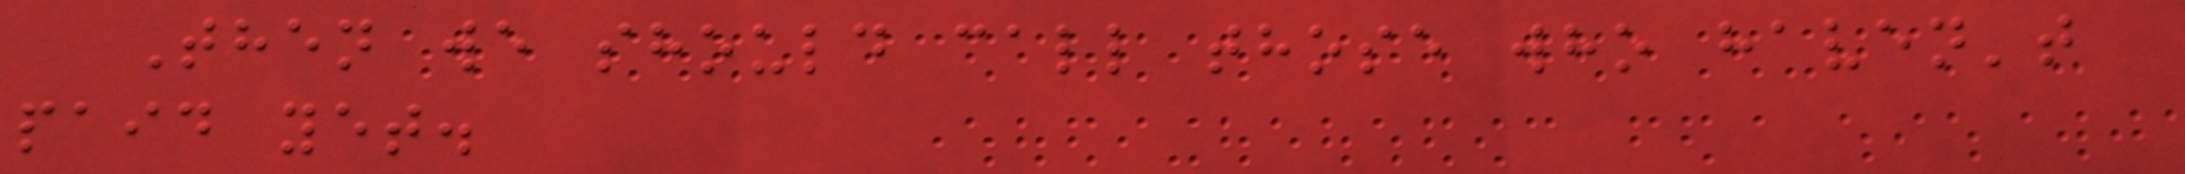Then we should call those who haven't
paid yet.
